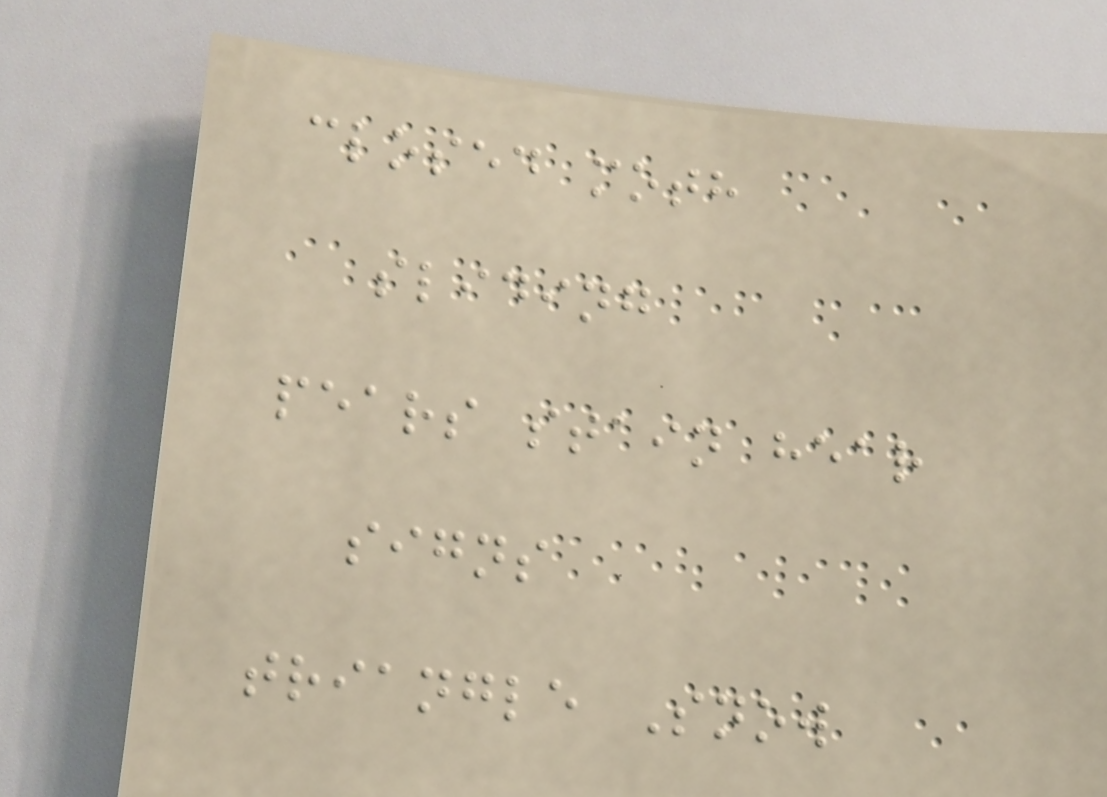closed moth
sliding
pears stain hear
signs
triangle Snow
